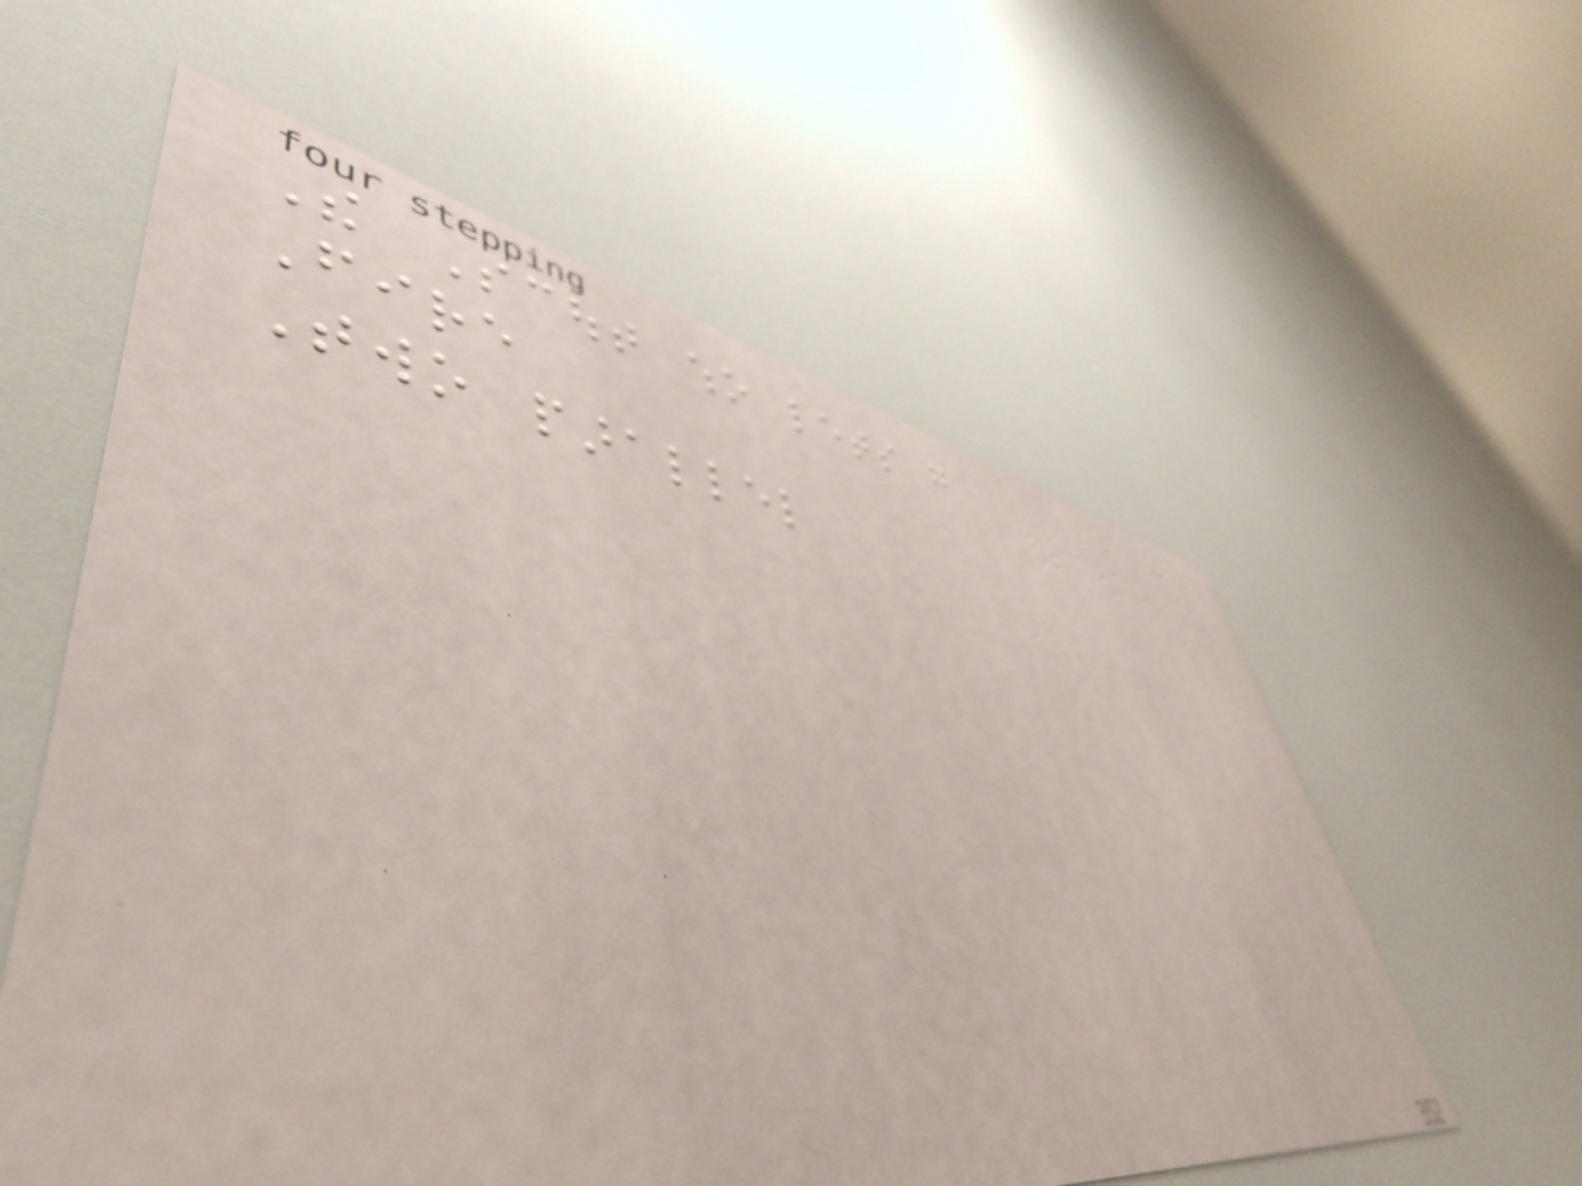The Scout who lets go
Fire
Two parallel
